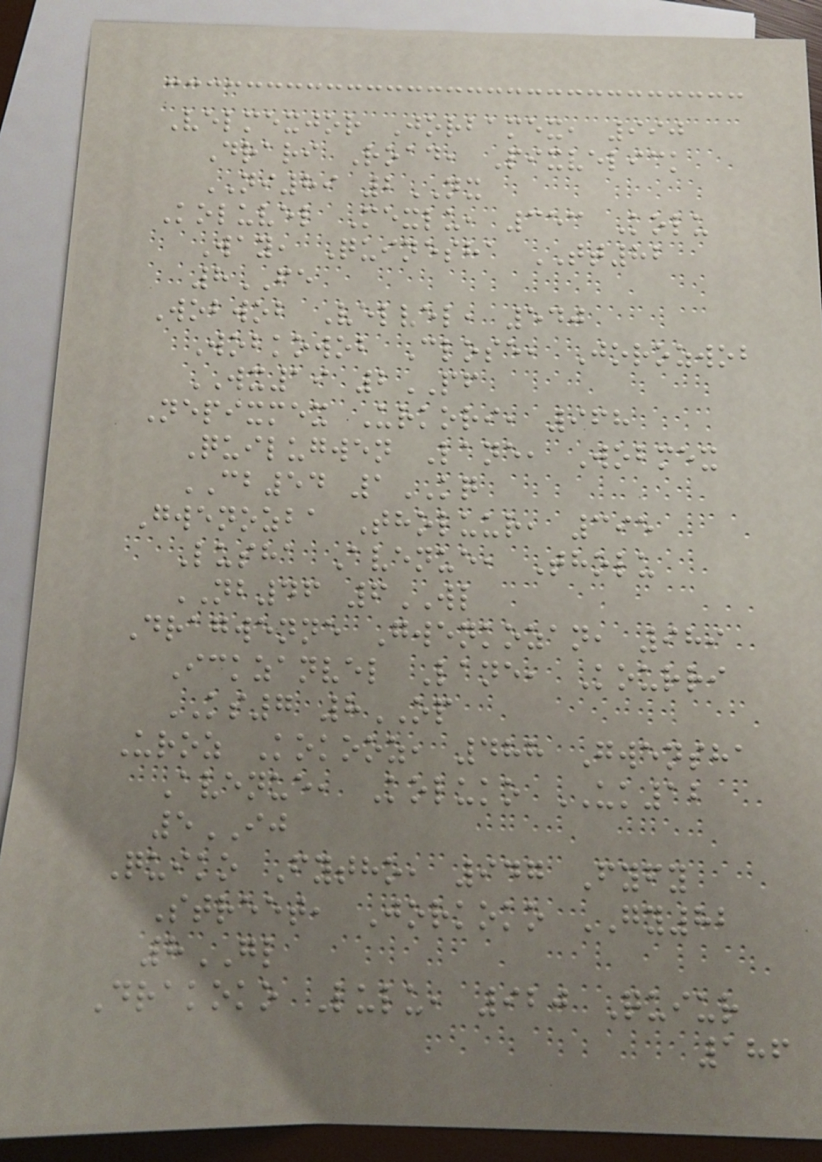Velmexjor Jorbamex, 990
Drari Road, Pixvelick
NI89 2NX
Koluvel Mexlu, 353 Kolu
Way, Quinesha TT82
8FE
Wobwob Velvel, 540
Wobkowob Close, Jorozwob
WX19 2PF
Nepixmex Urkori, 968
Quilugwen Lane, Wobmex
CB54 1KQ
Gwenozba Tholuur, 395
Lusha Avenue, Tholu
NB46 6WL
Dragwenne Gwenkozan, 989
Ickzanvel Lane, Kourri
KS7 8OP
Uroz Kokooz, 488 Gwensha
Avenue, Koluko UK12
5IJ
Quiko Fytho, 947 Fyfy
Street, Jorkoko GY82
8GL
Drakoko Lulu, 920 Quiur
186
